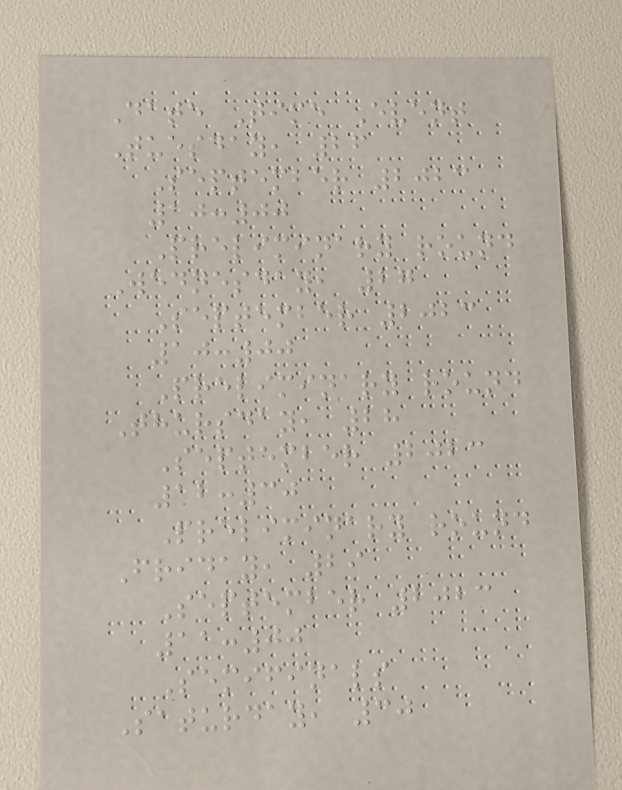Date Time Event
Tuesday, 26
September 2023
10:00
Preliminary round
Wednesday, 27
September 2023
10:00
Preliminary round
Thursday, 28
September 2023
12:30
Preliminary round
Friday, 29
September 2023
11:00
Semifinals
Saturday, 30
